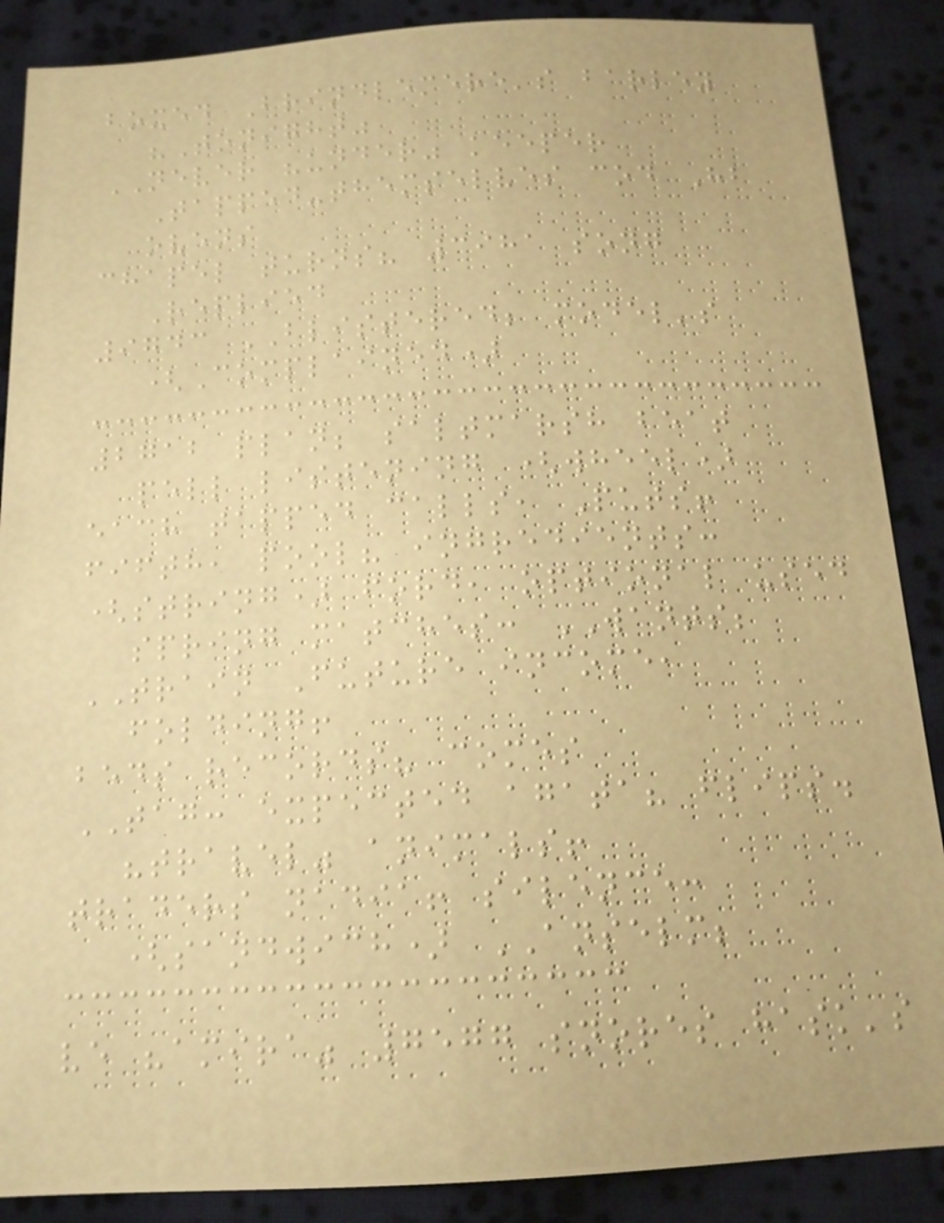boxed Brindlemere's barley
"Tonight"
NEVER "under" keeper
Tapped-themselves cod Hb
ovens
chapel turns? 3981 song
Replied
9743 BLISTERED; model's
(Complained)
2712 plan; saltmarsh beat
pell listening (wheel)
each tapped calls, Puts!
fifth, pool? ingredients:
(string) ford, optional used
spring matches: WANTS;
TRAIN Future income,
folding!
beds records? comes
TAG: expected agata? flips.
"travel" animals!
traders nadia! silence:
(sandwich) ANSELM;
ve "amira" 7577 snores hask's
